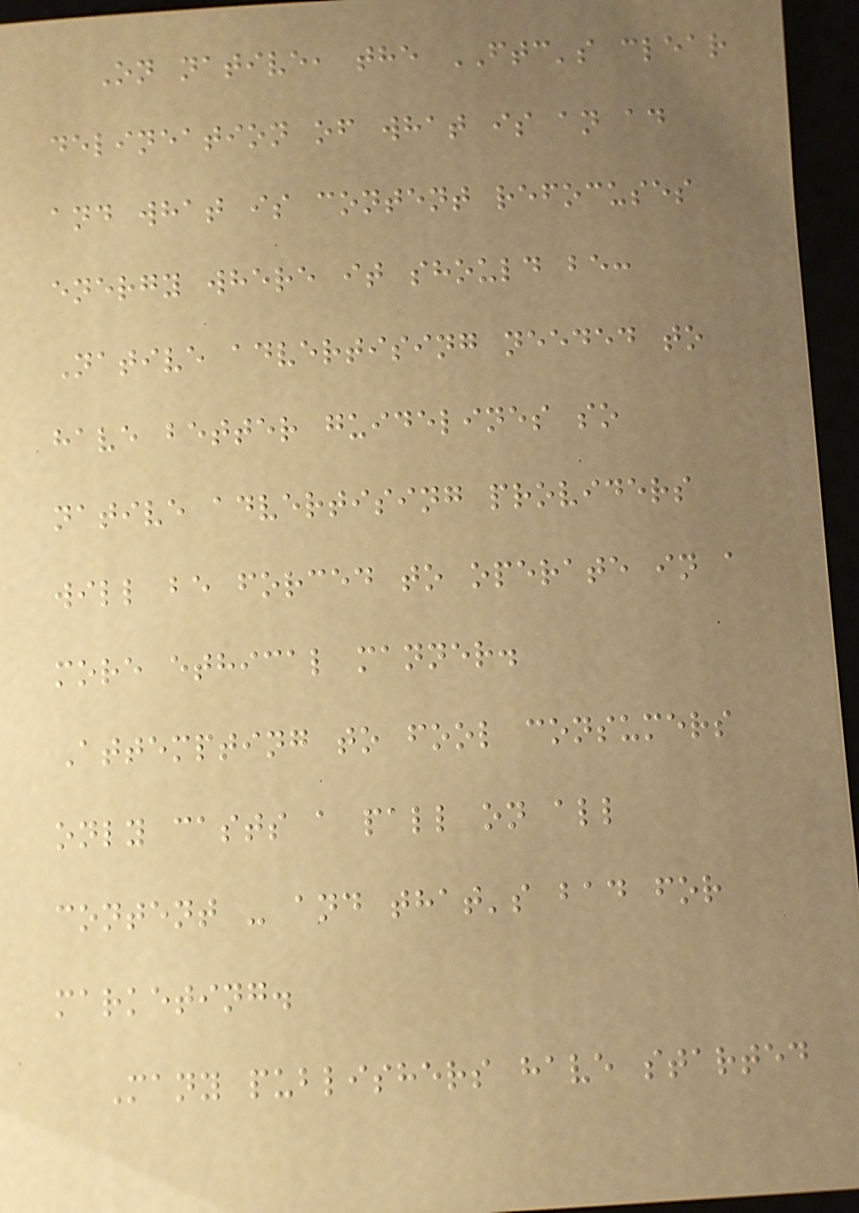On native, the FTC's clear
delineation of what is an ad
and what is content refocuses
energy where it should be:
Native advertising needed to
have better guidelines so
native advertising providers
will be forced to operate in a
more ethical manner.
Attempting to fool consumers
only casts a pall on all
content - and that's bad for
marketing.
Many publishers have started
